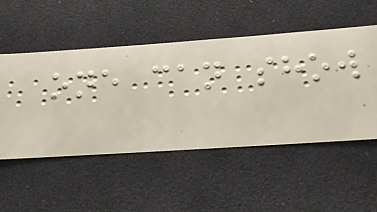one can show
